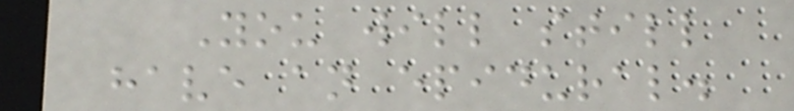You will still
have an epidural.
